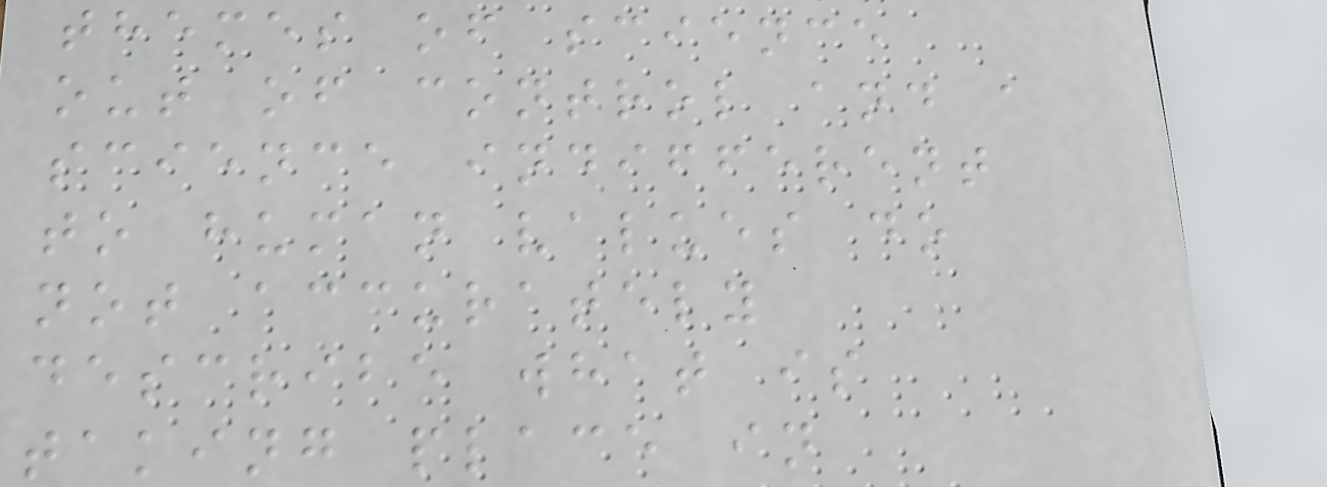themes of science
out of control and a
science indifferent
to human values do
not accurately
describe what is
taking place in
